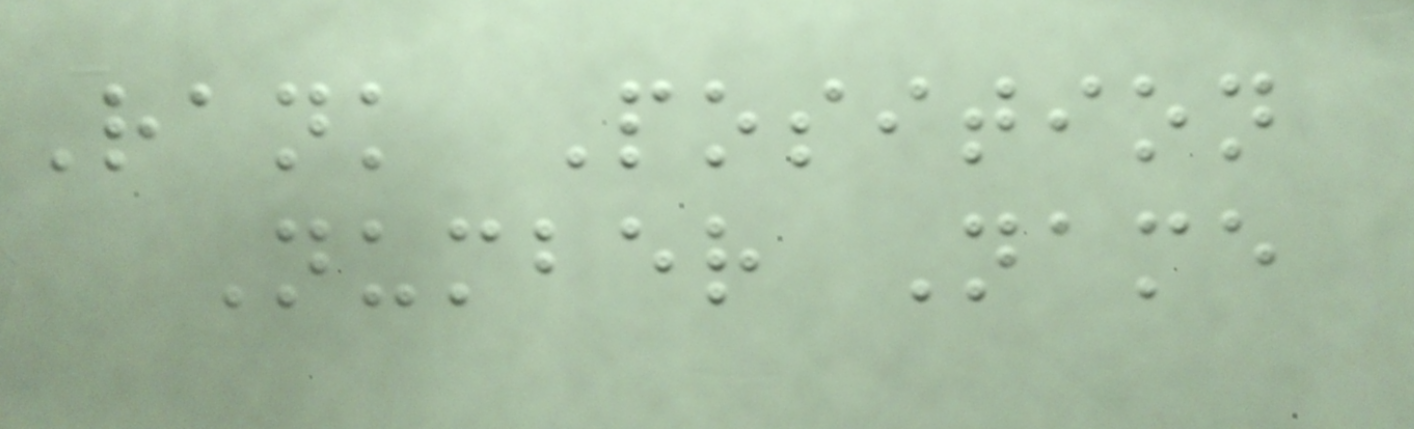Rank Position
Number Name
